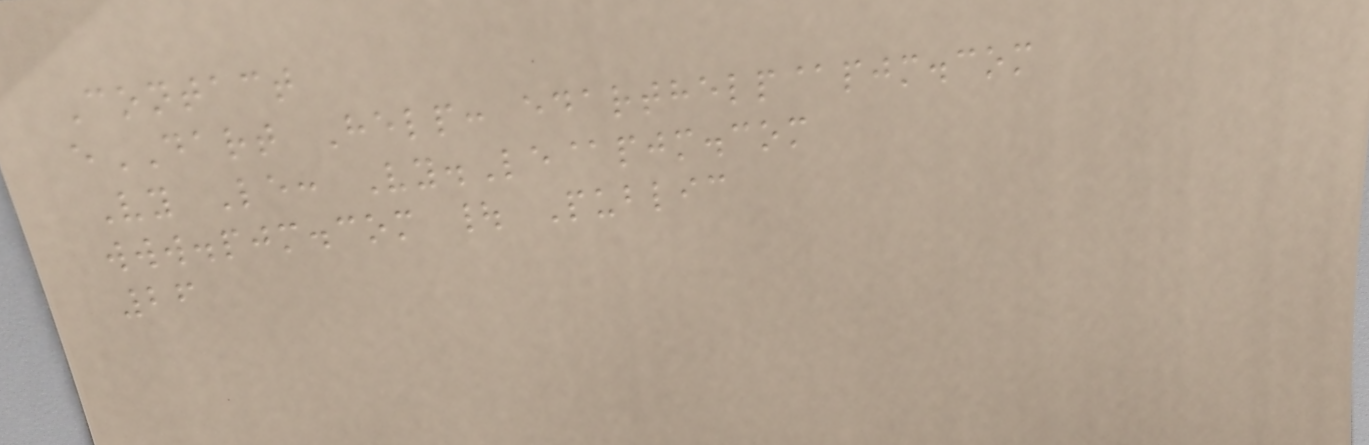Contact
eDART Help: edarthelp@pjm.com
Vy Le: Vy.Le@pjm.com
www.pjm.com | Public
26
